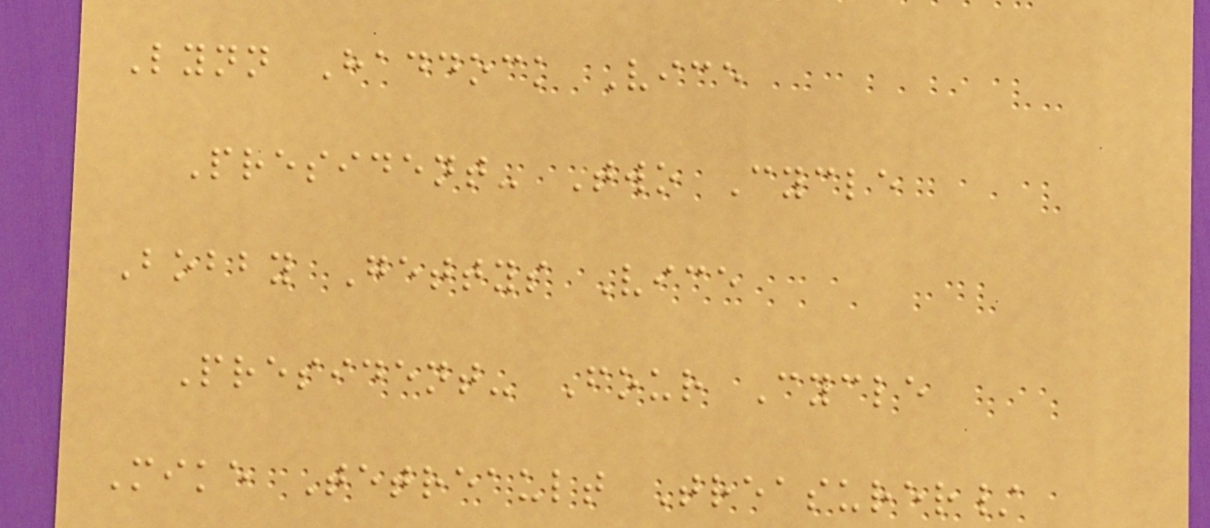Lynn Haddock Vice
President- Two Cycle
Bobby Gettys Vice
President- Four Cycle
Mike Tetreault Treasurer/
